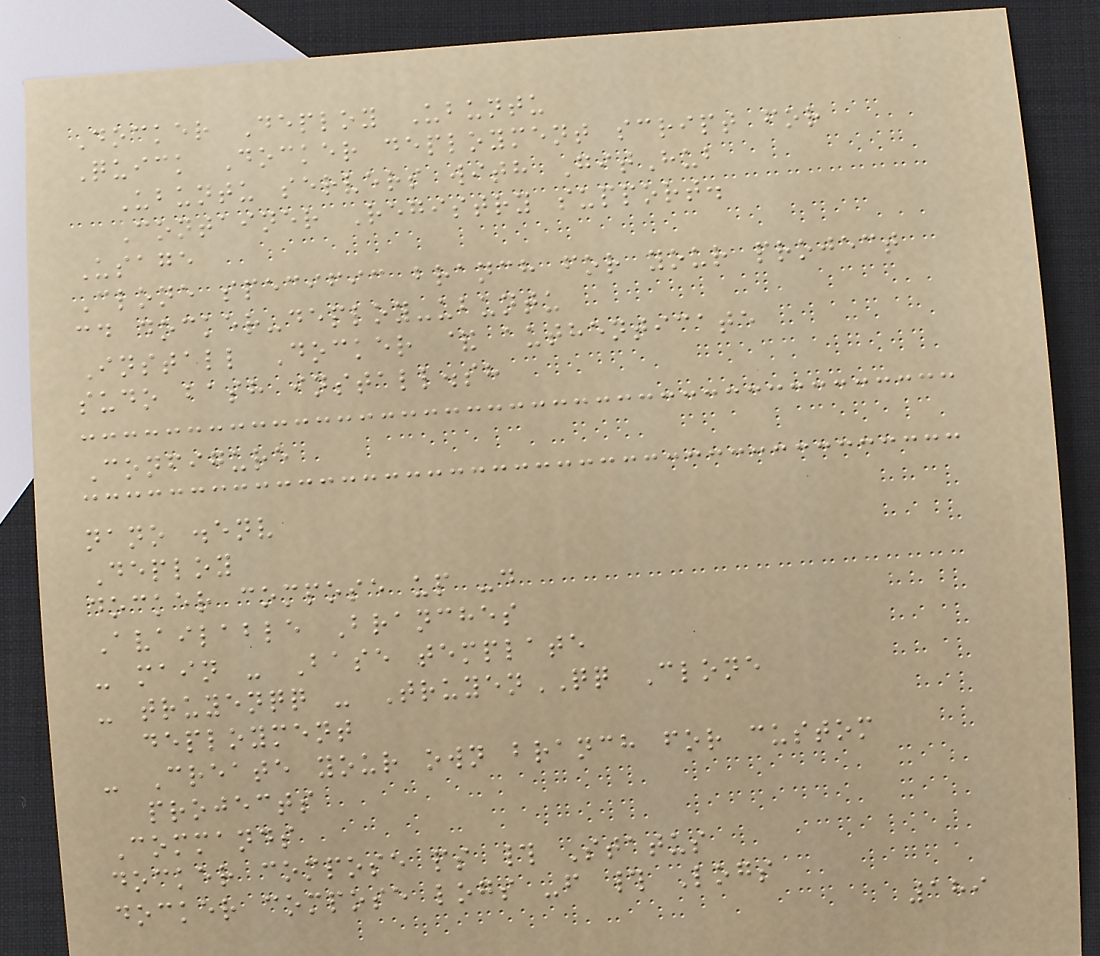Docker Deploy Ubuntu
Quick Docker deployment script for
Ubuntu servers with GitHub
Container Registry support.
Usage
Clone specific branch for your project
cd docker-deploy-ubuntu
Install Docker & authenticate
sudo bash install.sh
Configure
nano .env
Deploy
docker compose up -d
Available Branches
- main - Base template
- truyenqq - TruyenQQ Clone
deployment
- Create your own branch for custom
projects
Commands
docker compose ps # Status
docker compose logs -f # Logs
189
